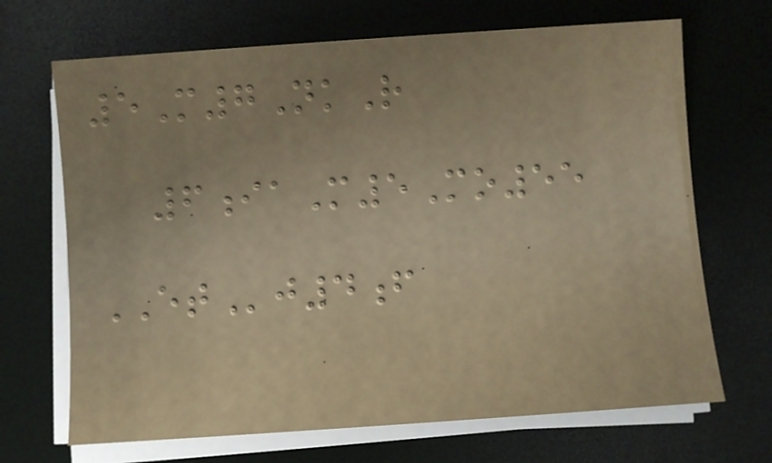5M7NkR
6iaM5Mo55
ETj4f
